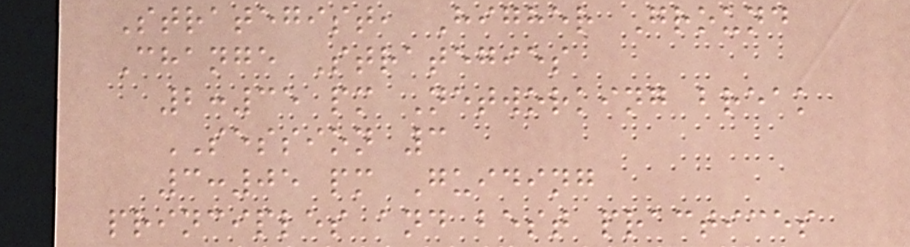Strategist, Higher Ground
Change Strategies
2:35 pm Networking break
SESSION 3
3:05 pm Guiding
principles and best practices
